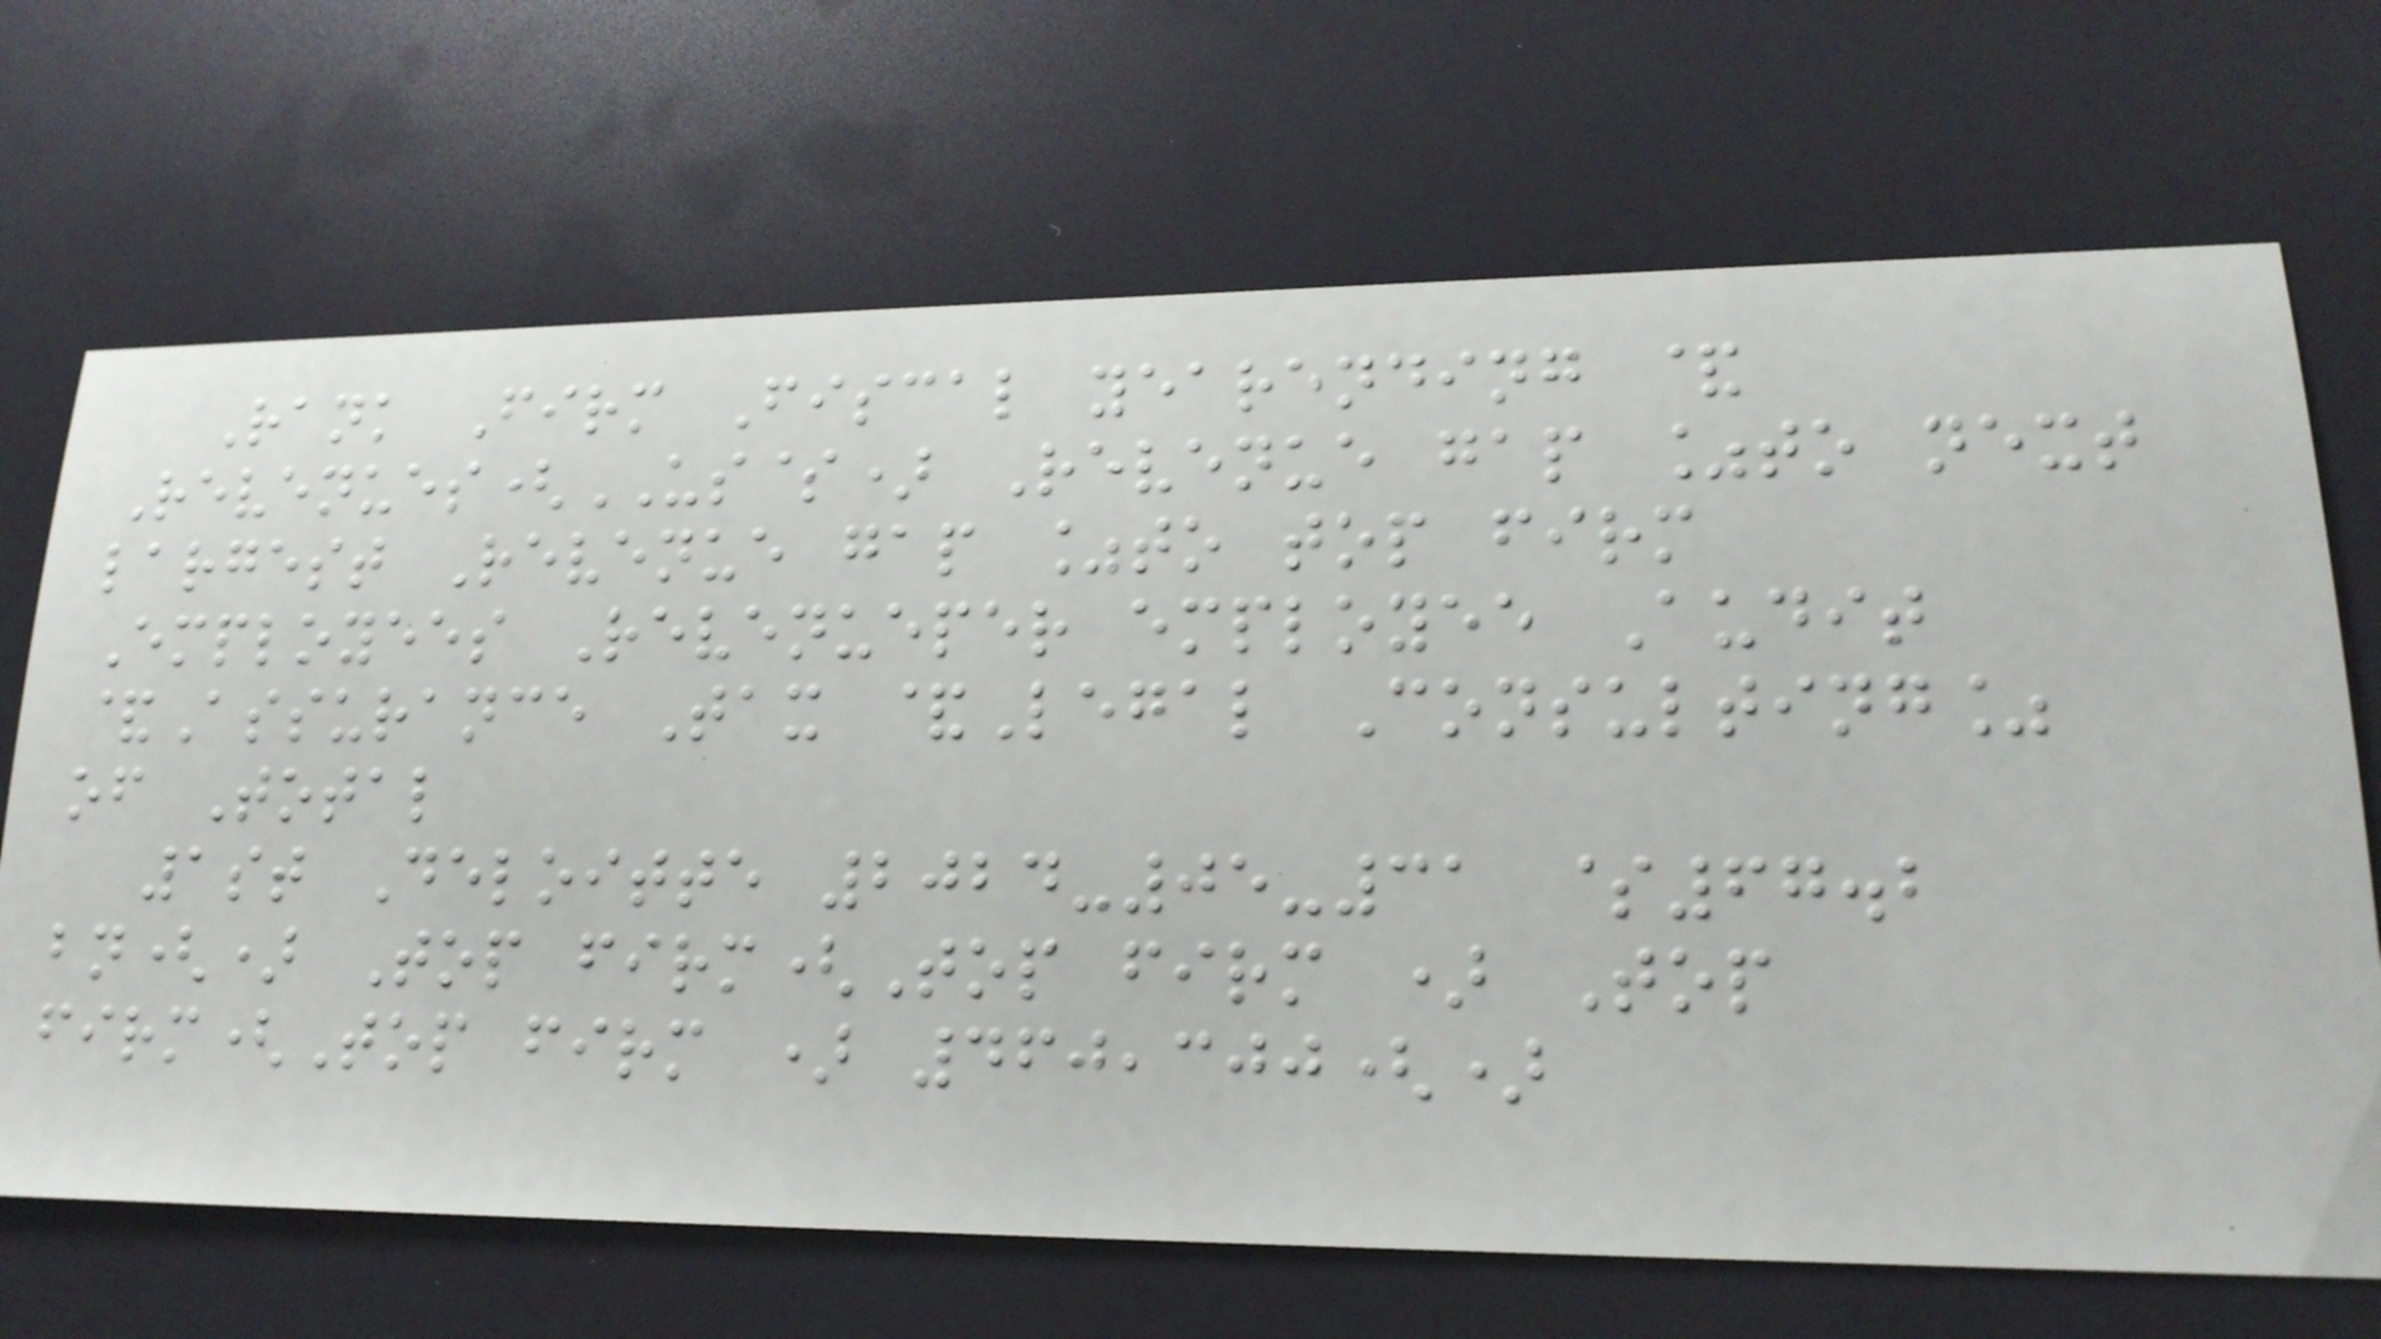Rank Firm Fiscal yearending &
Revenues(US$) Revenue gap %to next
largest Revenue gap %to top firm
Employees Revenueper employee Audit
&Assurance Tax &Legal Consulting%
of Total
1st Deloitte 2024-05-31 $67.2
bn() Top firm(Top firm ) Top
firm(Top firm ) 460,300()
